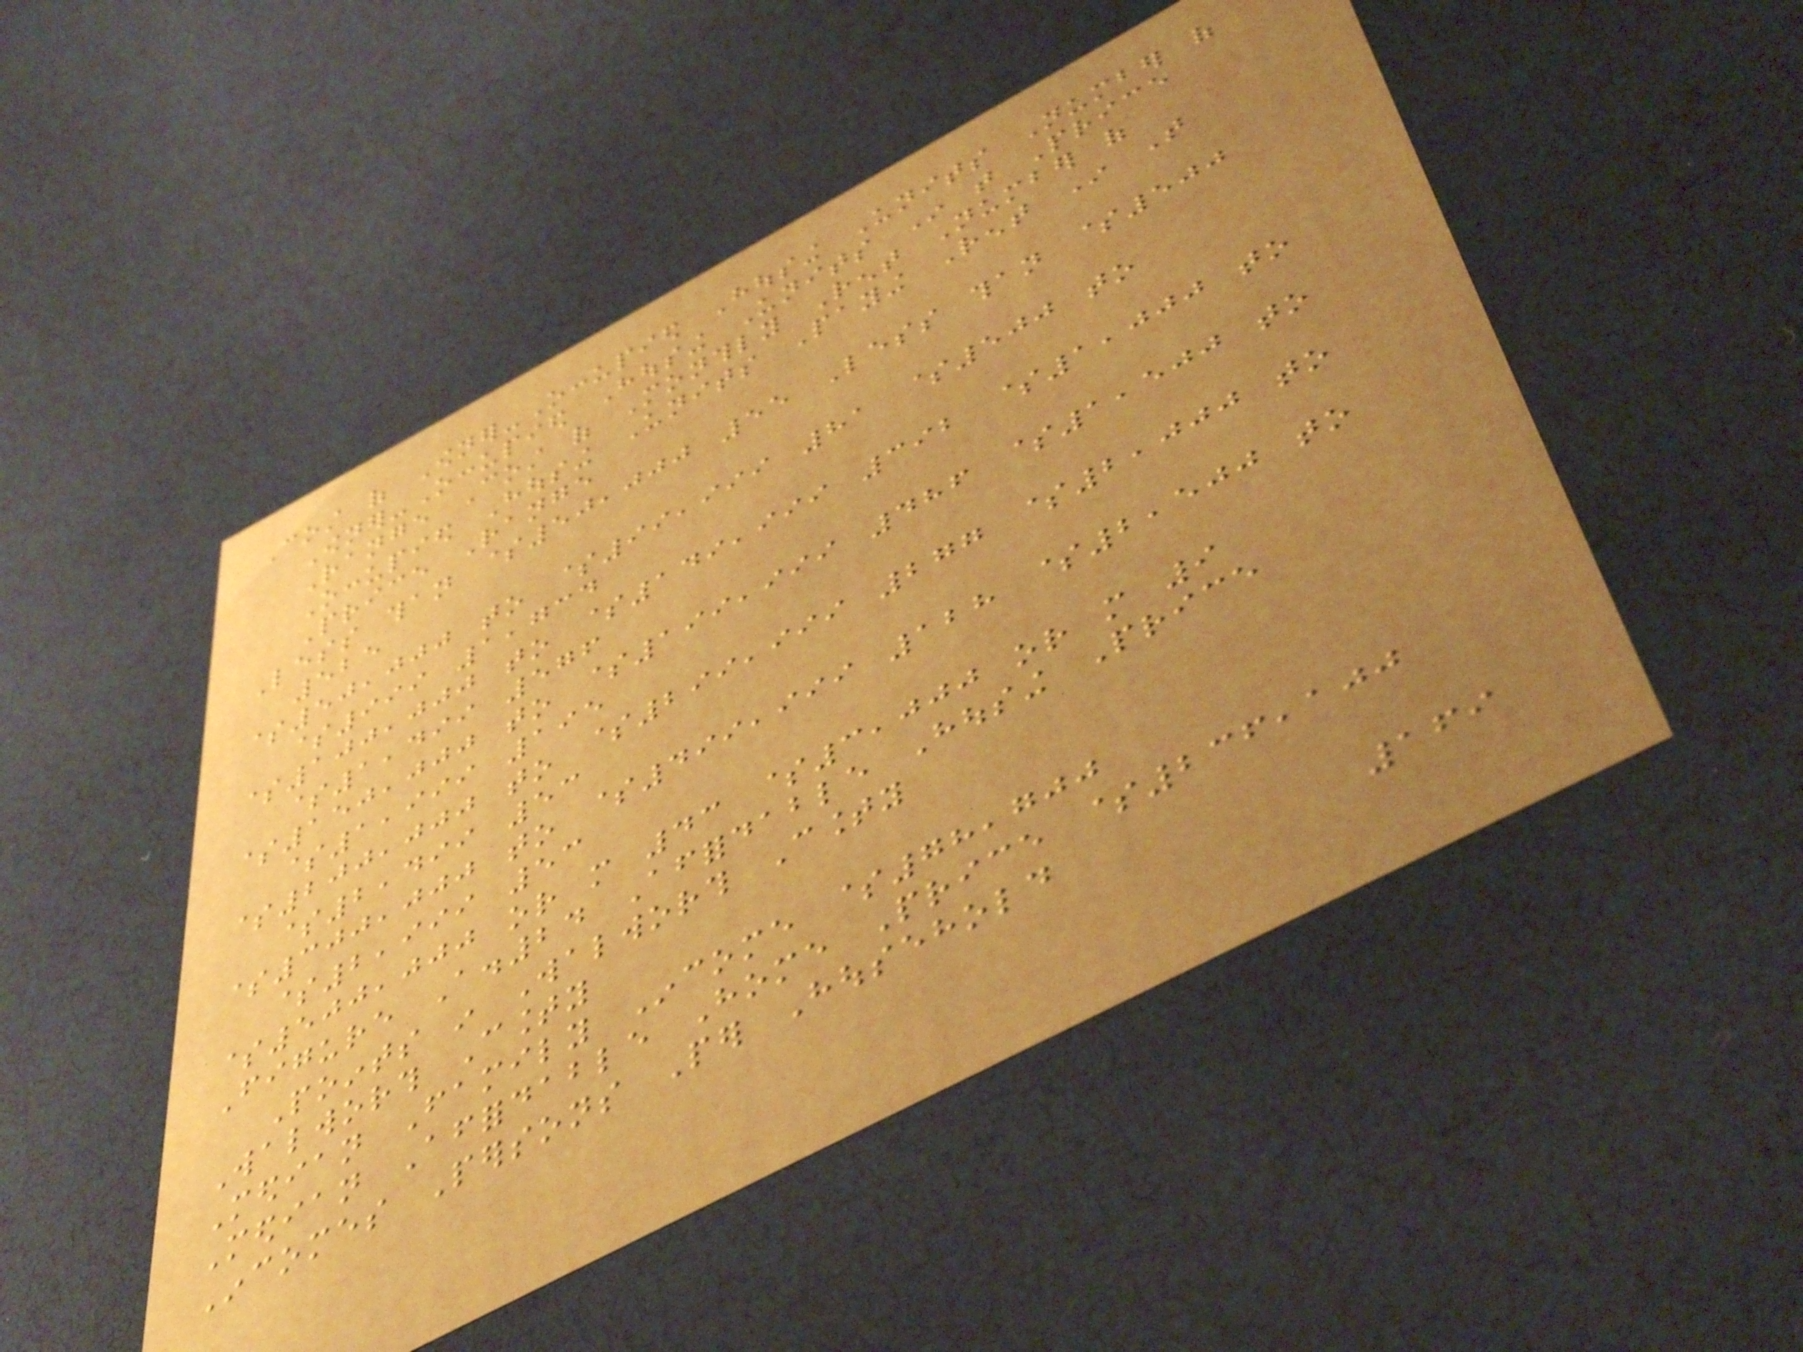Cost of Owner-Occupied Housing Units Number of
Owner-Occupied Housing Units In that Price
Range Cost of Monthly Rent Number of
Occupied Housing Units Paying Rent In That
Price Range
Less than $50,000 55 Less than $500
525
$50,000 to $99,999 81 $500 to
$999 1,734
$100,000 to $149,999 392 $1,000 to
$1,499 576
$150,000 to $199,999 486 $1,500 to
$1,999 195
$200,000 to $299,999 277 $2,000 to
$2,499 53
$300,000 to $499,999 128 $2,500 to
$2,999 53
$500,000 or more 43 $3,000 or more 9
Figure A.24 Affordable Housing Price
Points in Walworth County
Walworth County
Median Family Income $78,700
Median Affordable Home Price $236,100
Incomes Persons Per Household
169
